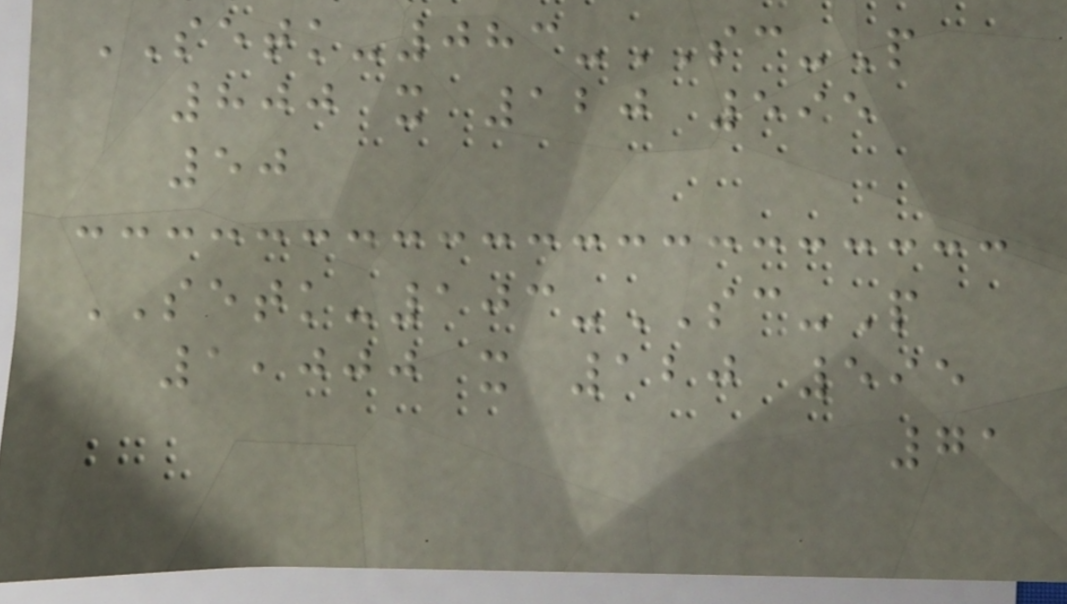SETK-083-SC-P
800 x 120 595
50
SETK-103-SC-P
1,000 x 120 595
71
